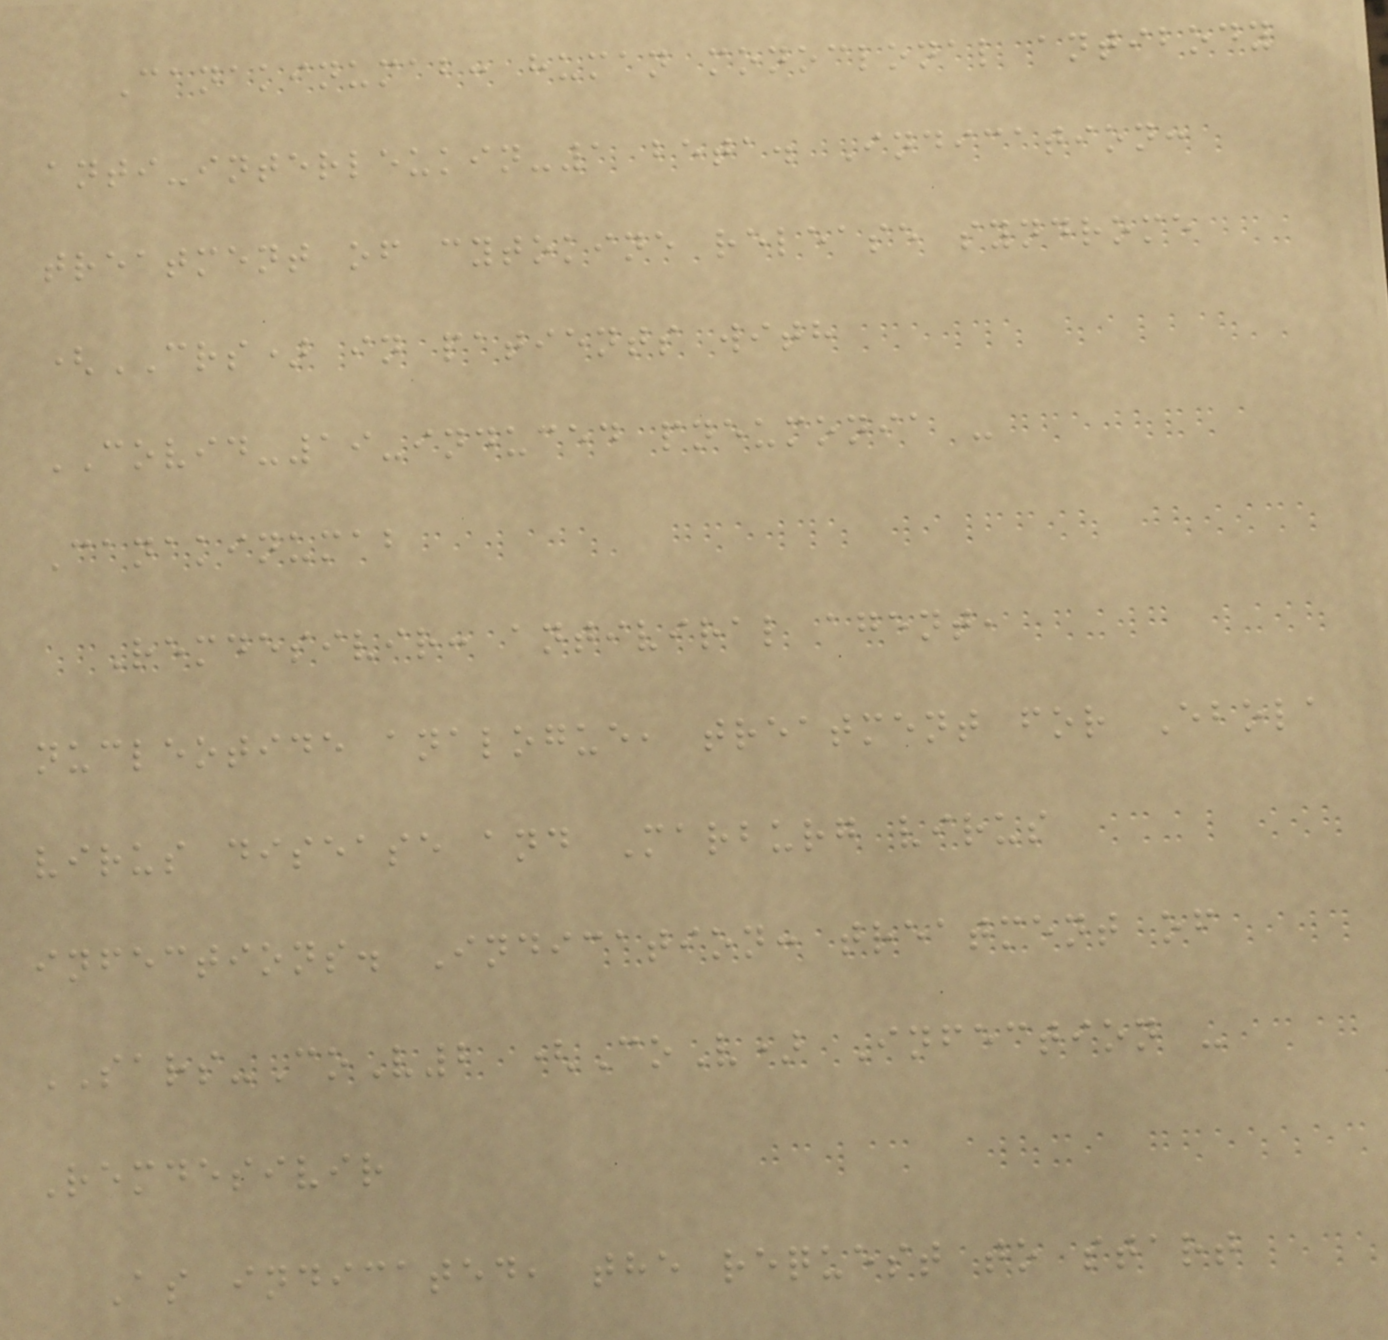Canakinumab: human monoclonal antibody
anti-interleukin-1 beta. Indication:
treatment of cytokine release syndrome
(CRS) in patients with
COVID-19-induced pneumonia -
Canakinumab
Remdesivir: antiviral agent,
nucleotide analogue, treatment for Ebola
virus disease and Marburg virus
infections. Indication: treatment of
SARS-CoV2 (CoV) Infection -
Remdesivir
As indicated, the request to start
